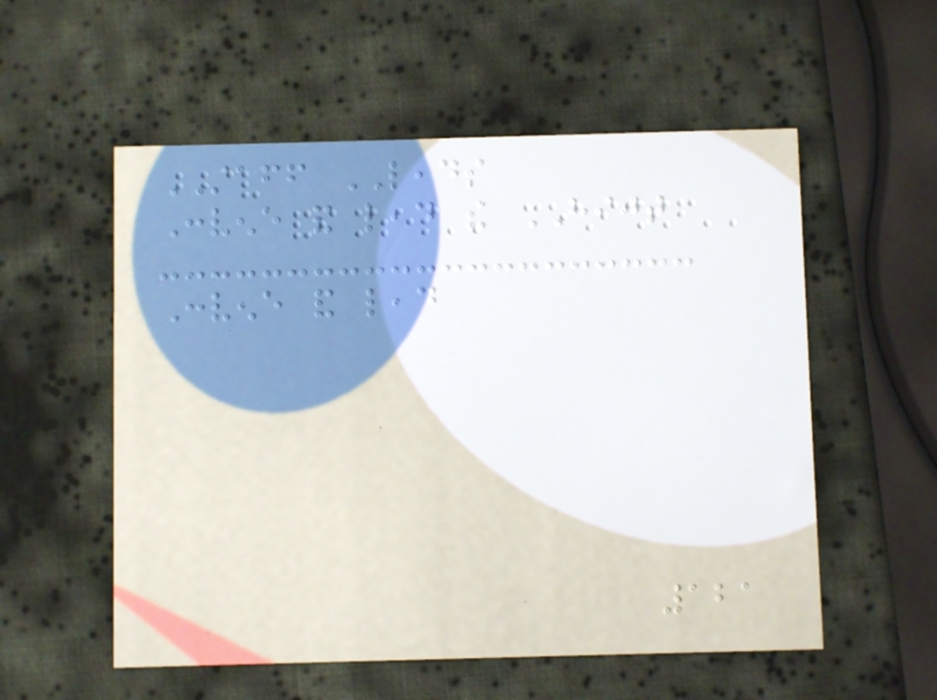STAFF LEADS
Convene and lead the HIJT
Convene and lead
121
